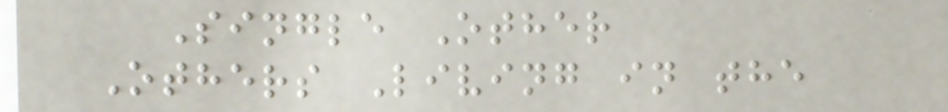Single Other
Others Living in the
